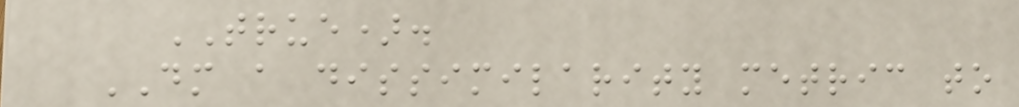TRUE).
DM a dissimilarity metric to
